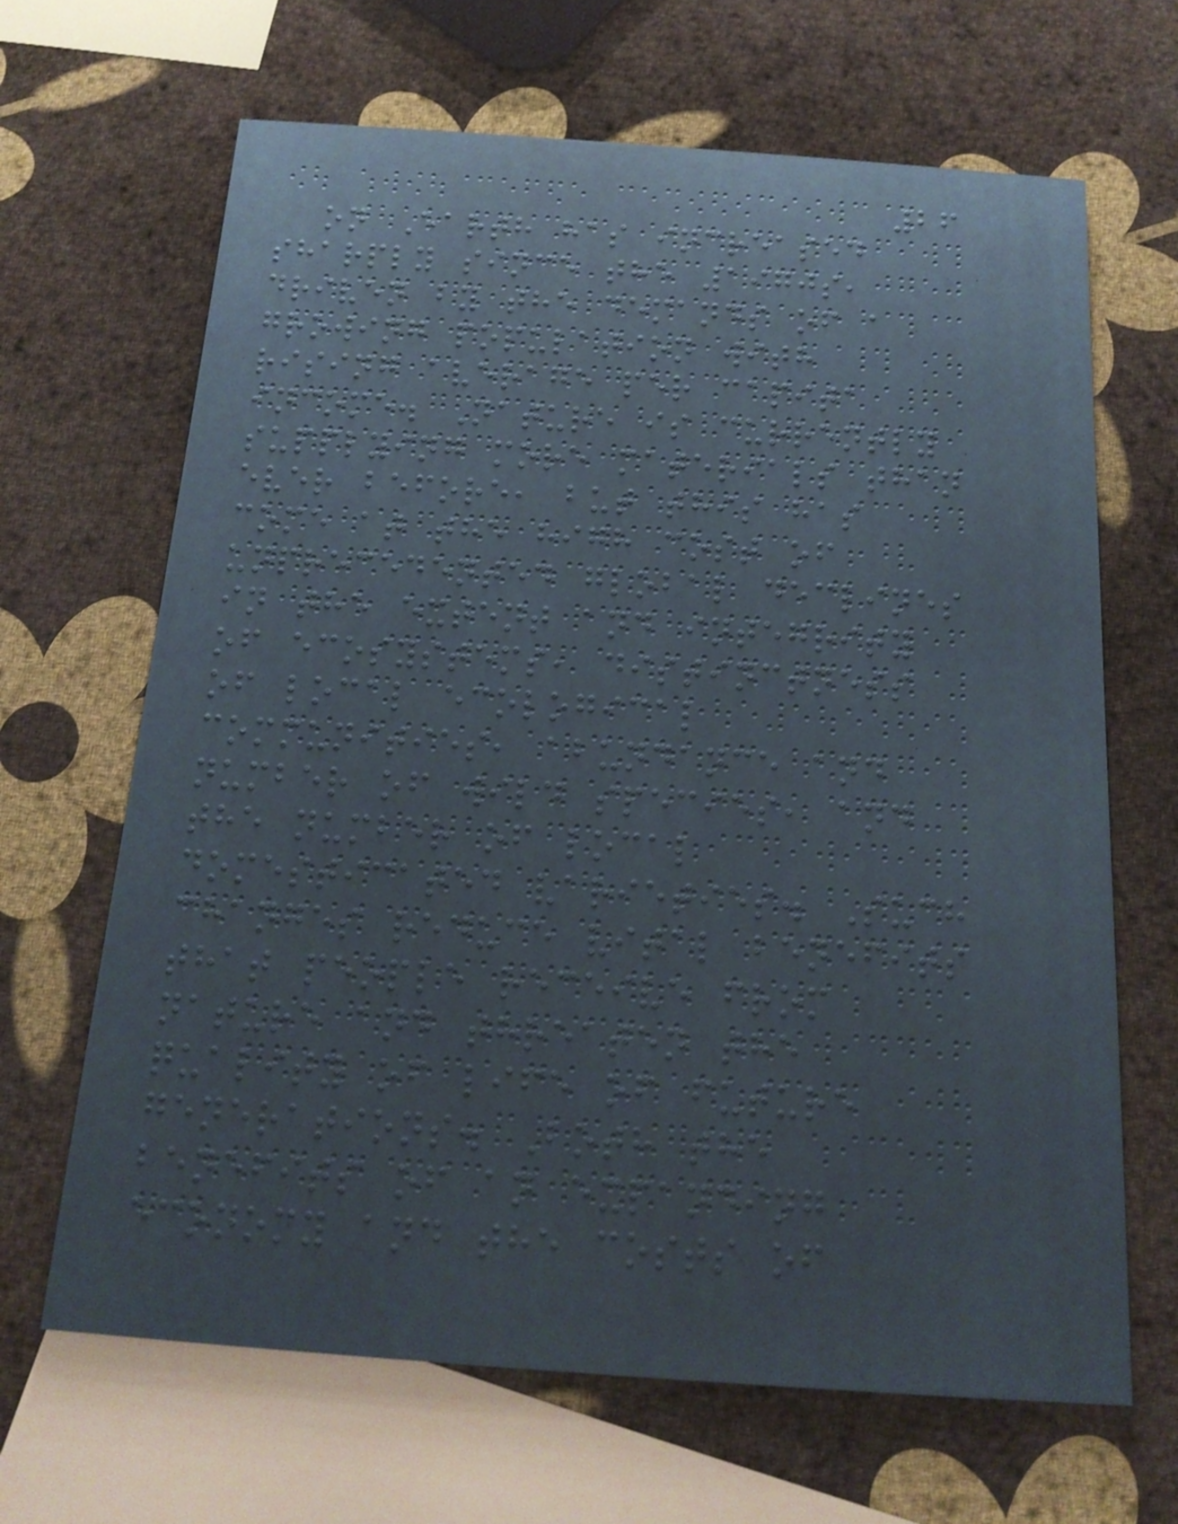26
on Earth has increased
sharply since the 1970s,
driven by the demands of a
growing population with
rising average per capita
income. Nature is currently
supplying more materials than
ever before, but this has
come at the high cost of
unprecedented global declines
in the extent and integrity
of ecosystems, distinctness
of local ecological
communities, abundance and
number of wild species, and
the number of local
domesticated varieties. Such
changes reduce vital benefits
that people receive from
nature and threaten the
quality of life of future
generations. Both the
benefits of an expanding
economy and the costs of
